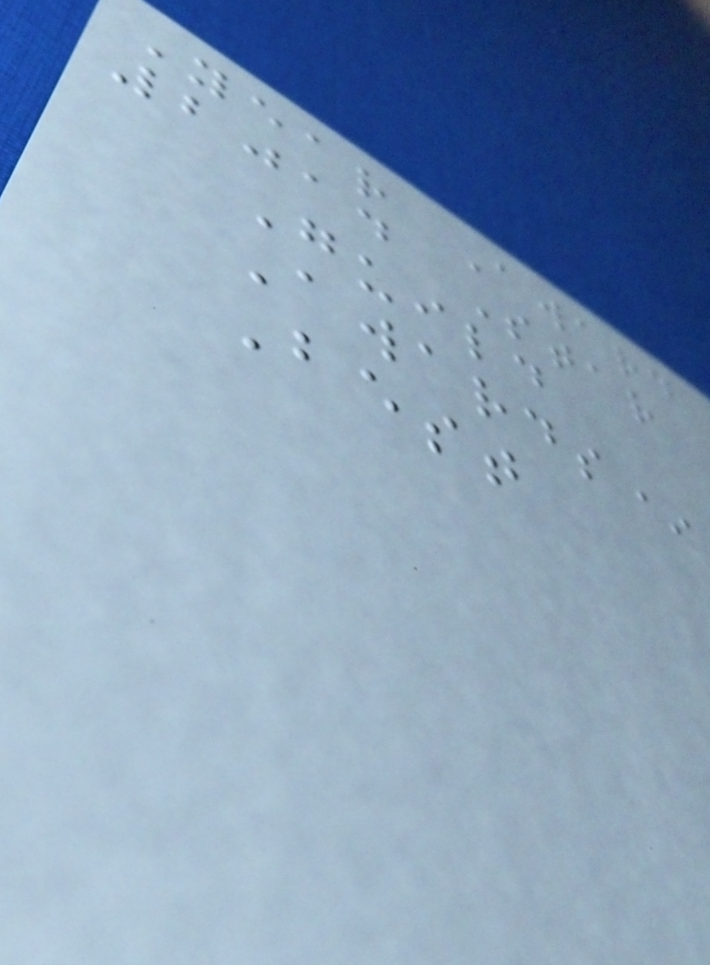Year Award
2014 Star
Guild
Awards*
Best
